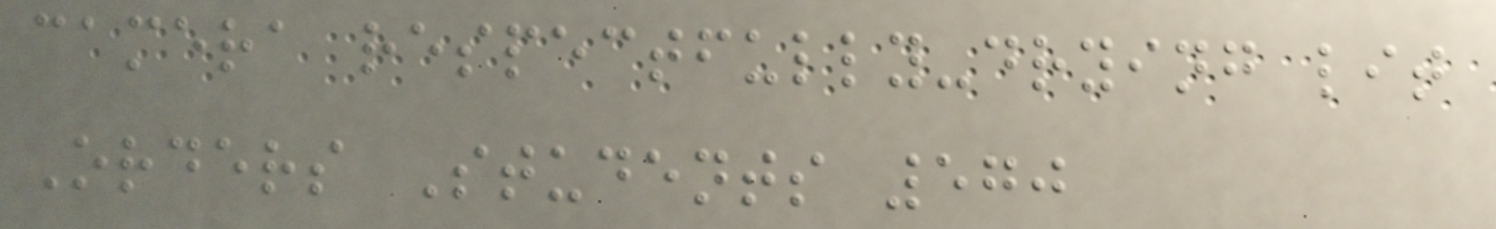camera respectfully-drying lit
Orders Students 570
